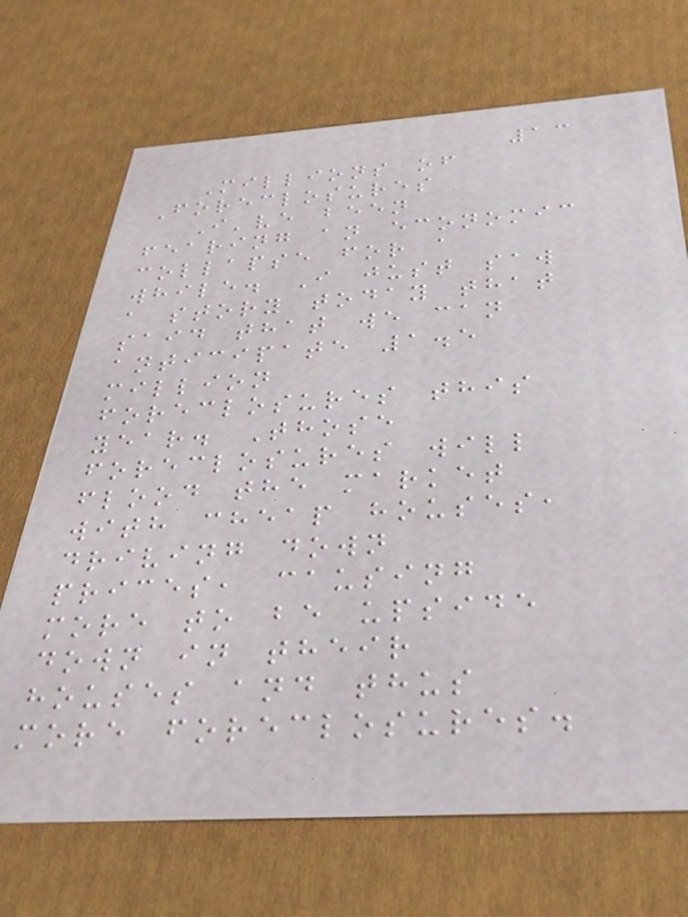13
Millions of
Foreclosures
I've been
fearing an economic
collapse for a
while. I just saw
a story today that
said that we can
anticipate 1.5
million
foreclosures this
year. Those
foreclosures will
flood the market
with cheap houses,
driving down
prices, causing
more to be upside
down in their
houses and thus
more foreclosures.
